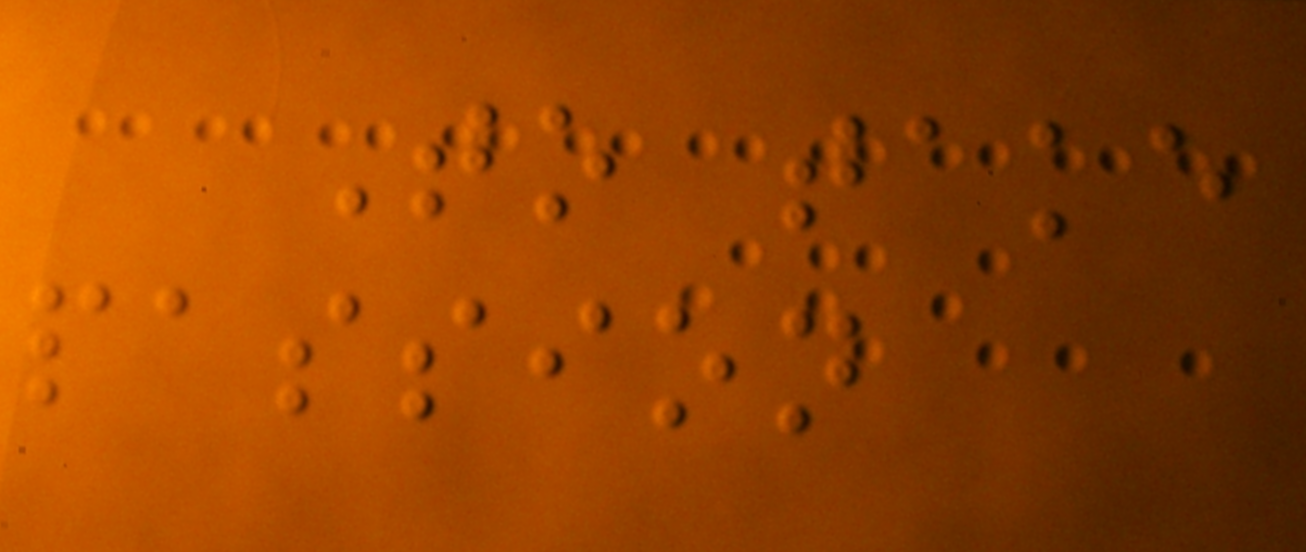To take
passion
